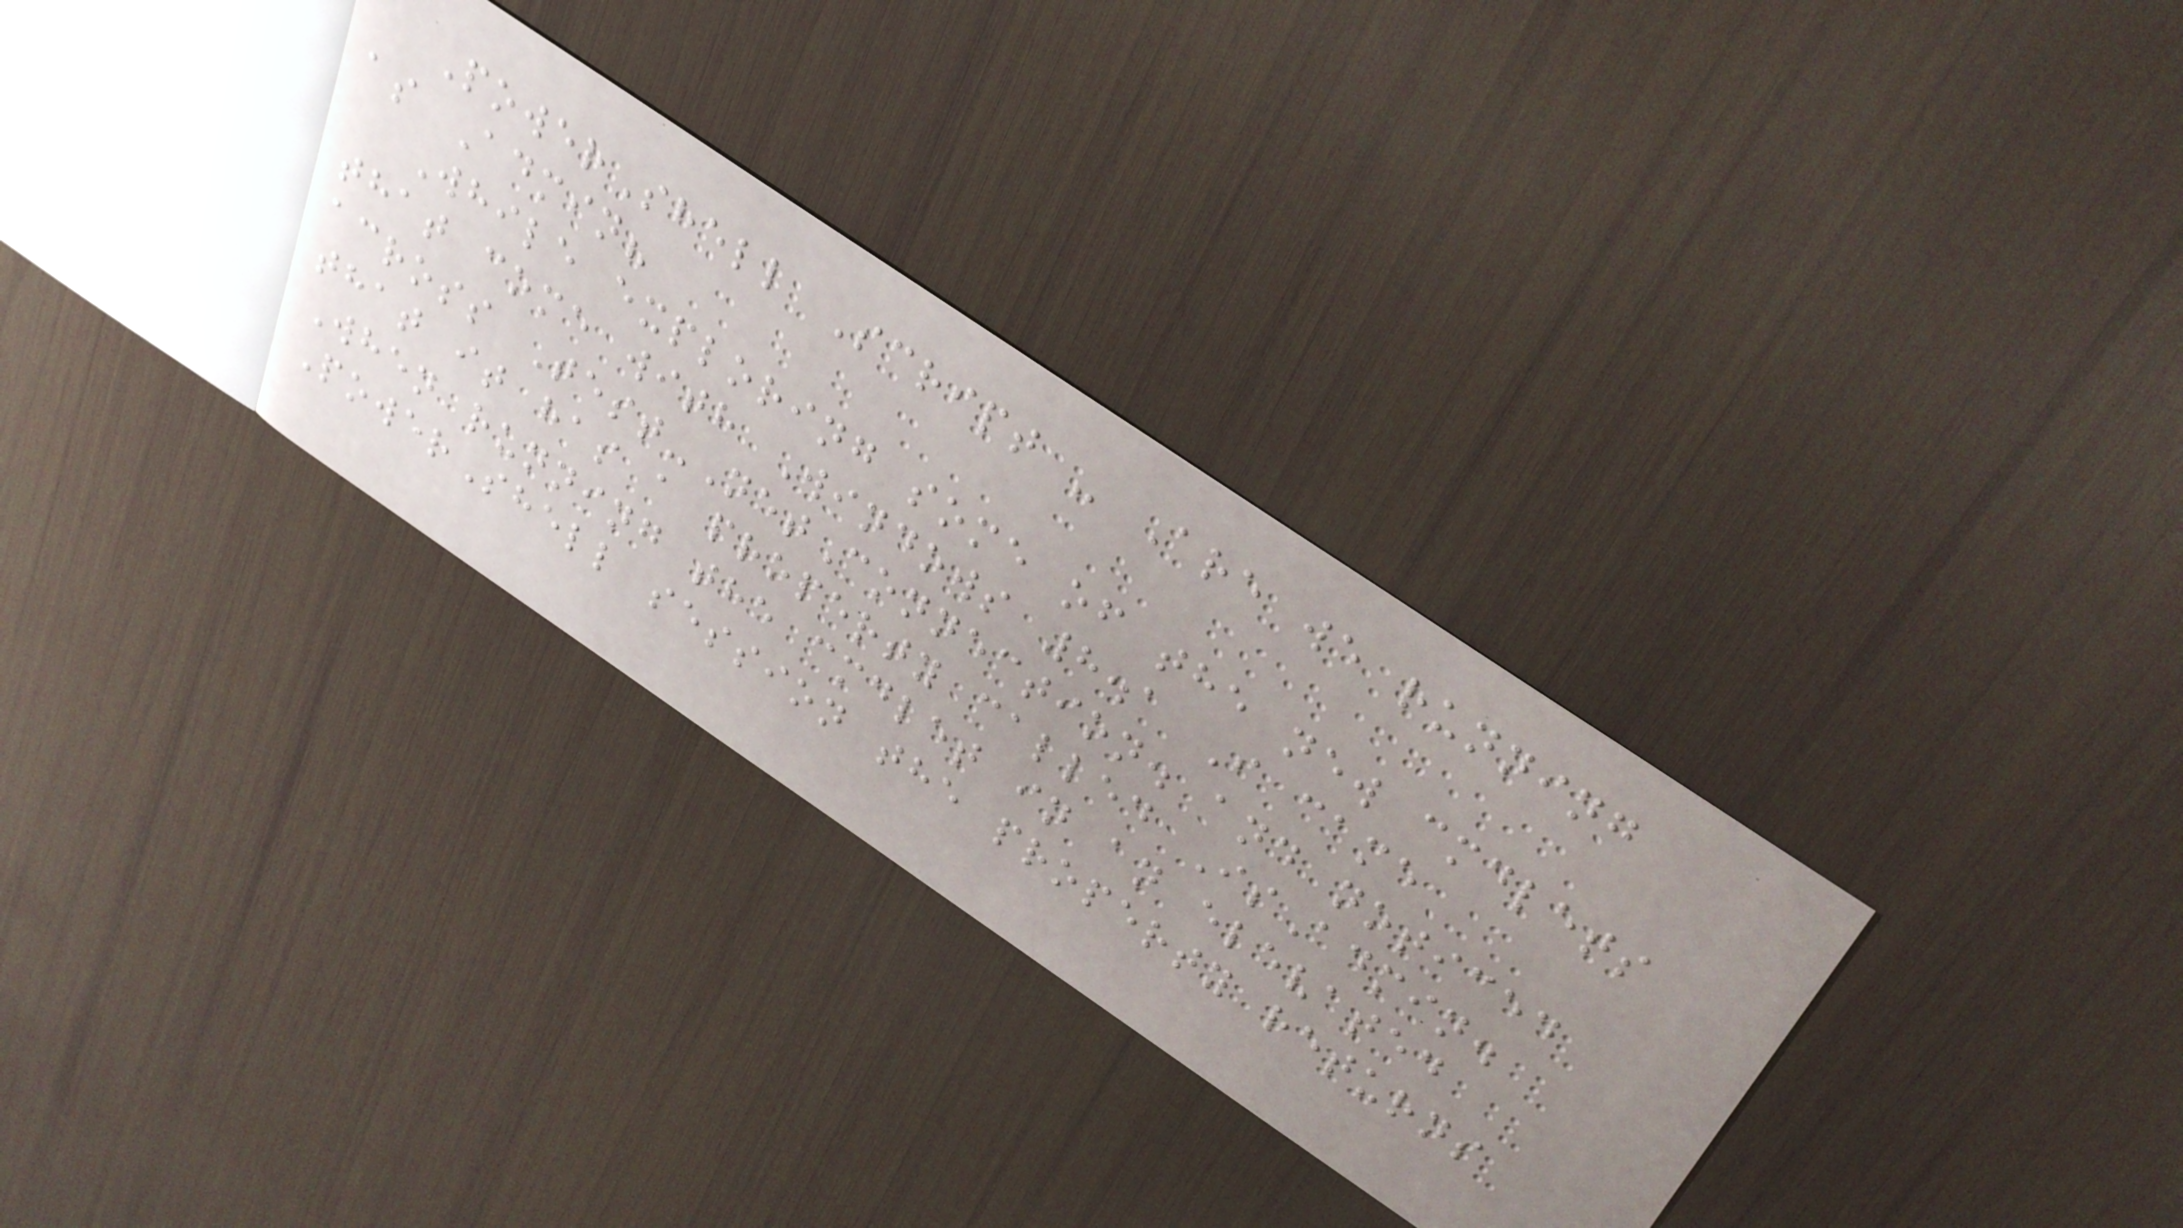PowerShell Script - Are we running
as Admin?
While exploring some of the new cmdlets
that come with Windows 8.1 I came
across Test-NetConnection. and noticed
that it has a property called IsAdmin.
When running the cmdlet in an elevated
PowerShell session the property returns
